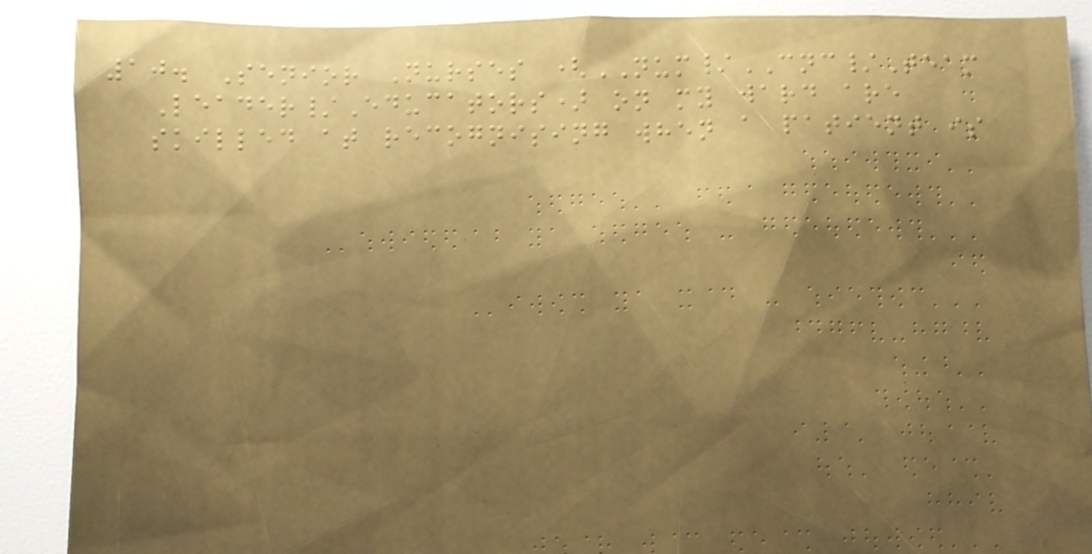10. Senior Nurses (NUM/CNC/Team
Leader/Educators) on my ward are
skilled at recognising when a patient is
